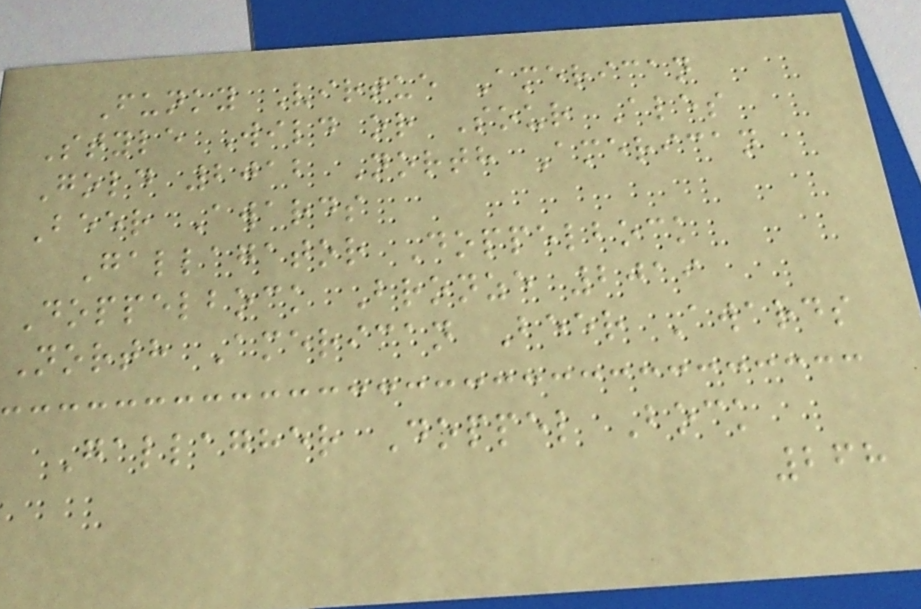Funky Virtue American
Style Wild or Sour Ales
Gold 2012 North American
Beer Awards
Gallagator Doppelbock
Doppelbock Bronze 2019
North American Beer Awards
Gallagher Doppel Bock
268
